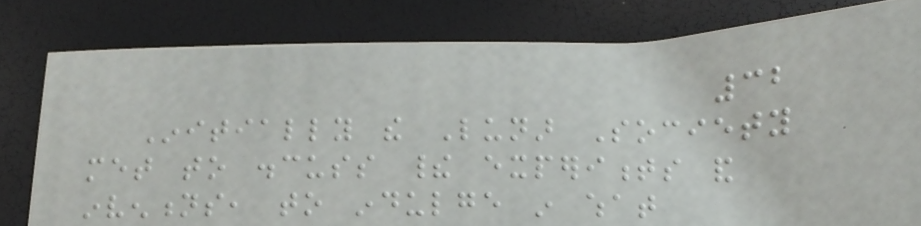32
Initially the Lunar Society
met to discuss their experiments and
inventions, to indulge in what
